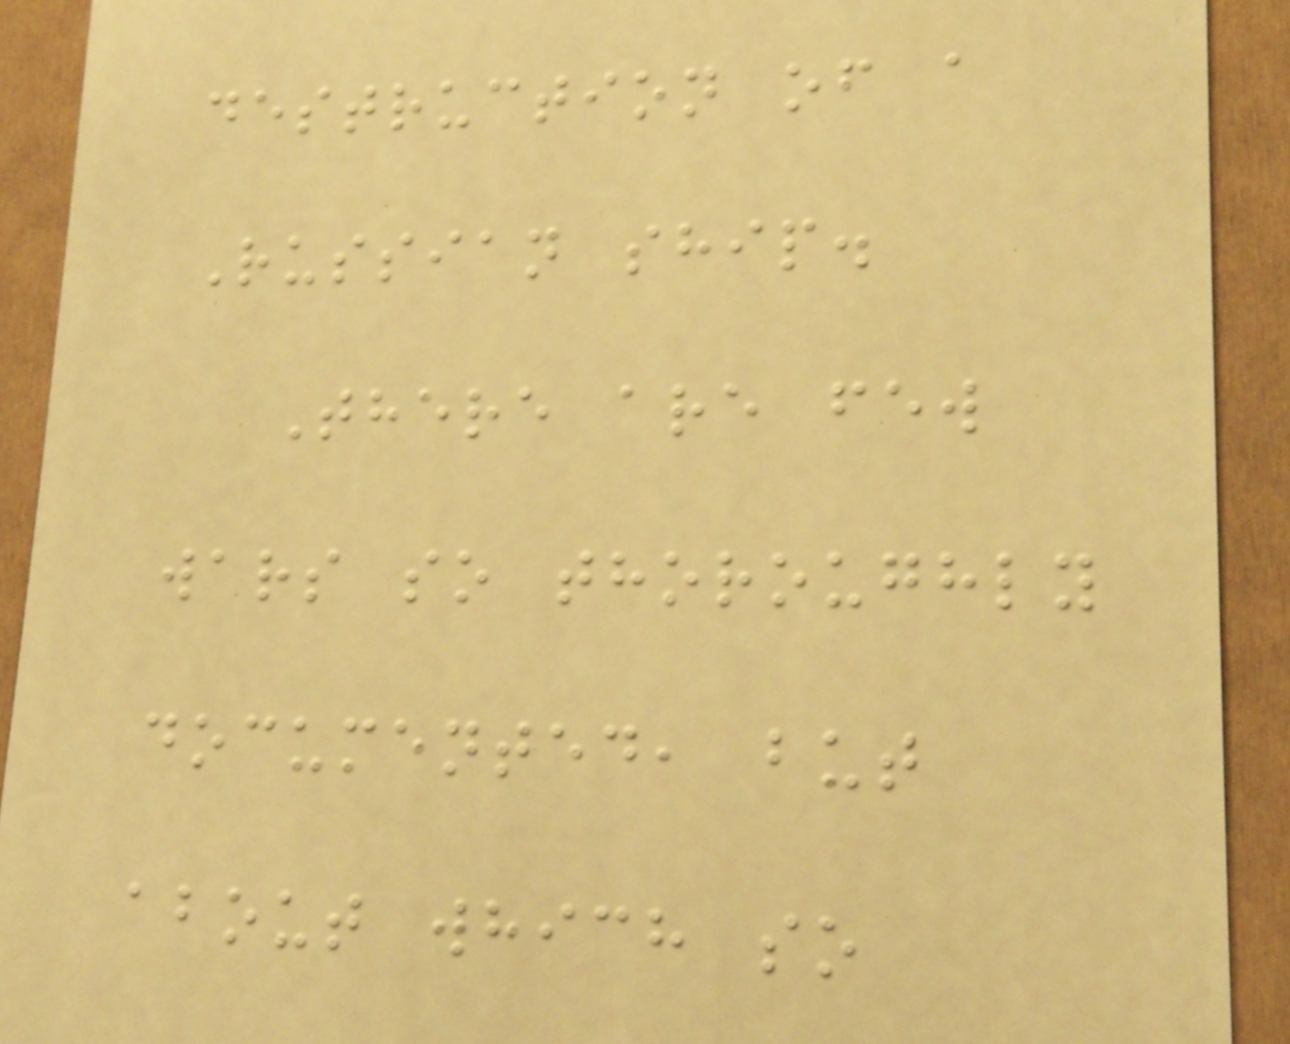destruction of a
Russian ship.
There are few
wars so thoroughly
documented, but
about which so
